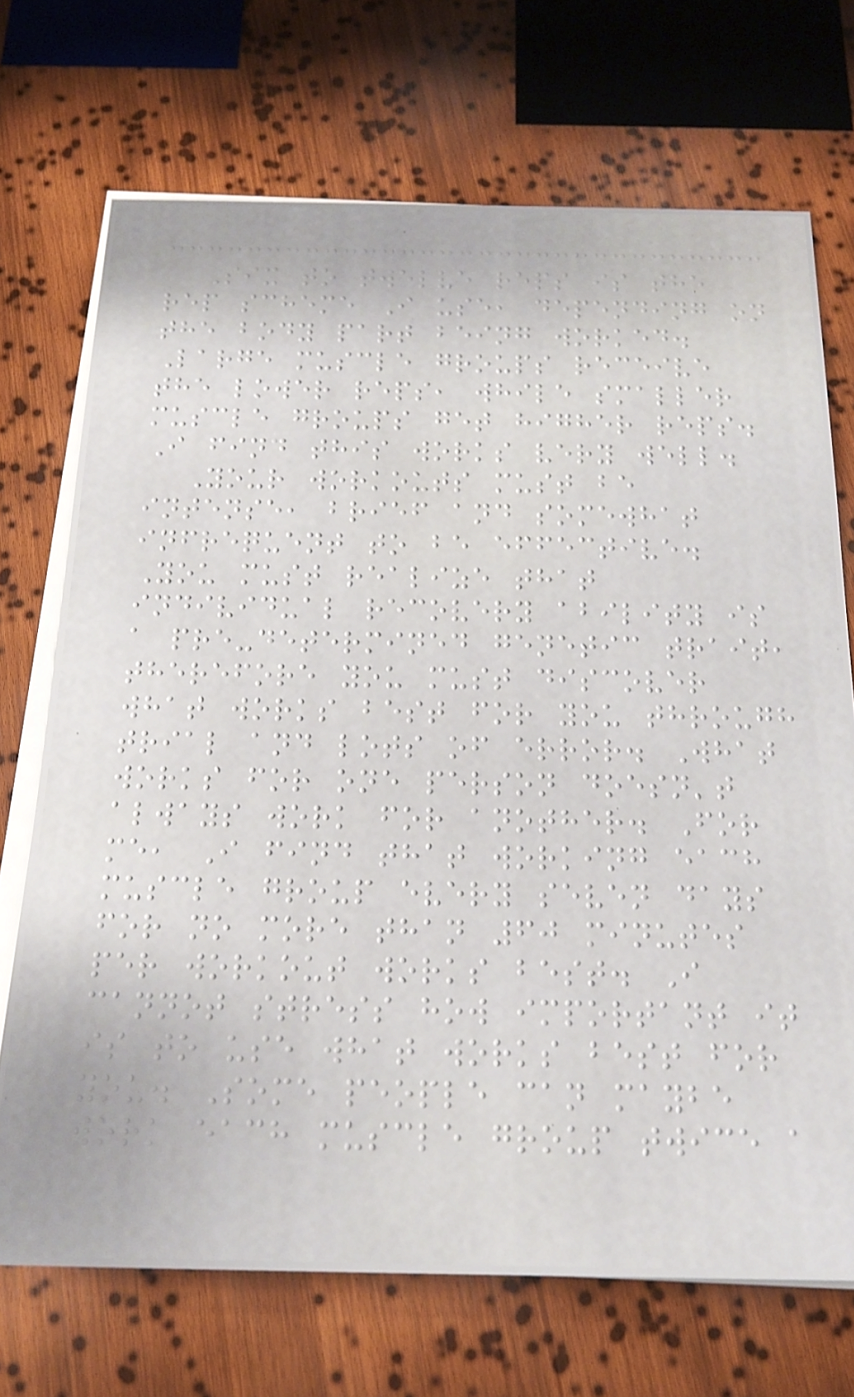Six to twelve reps is the
rep scheme I use, depending on
the body part being worked.
Large muscle groups receive
the lower reps, while smaller
muscle groups get higher reps.
I find this works very well.
Your workouts must be
intense, brief and somewhat
infrequent to be effective.
You must realize that
individual recovery ability is
a pre-determined genetic trait,
therefore you must discover
what works best for you through
trial and lots of error. What
works for one person doesn't
always work for another. For
me, I find that working each
muscle group every seven days
for no more than 60 minutes
per workout works best. I
cannot stress how important it
is to use what works best for
you. Some people can maybe
work each muscle group twice a
